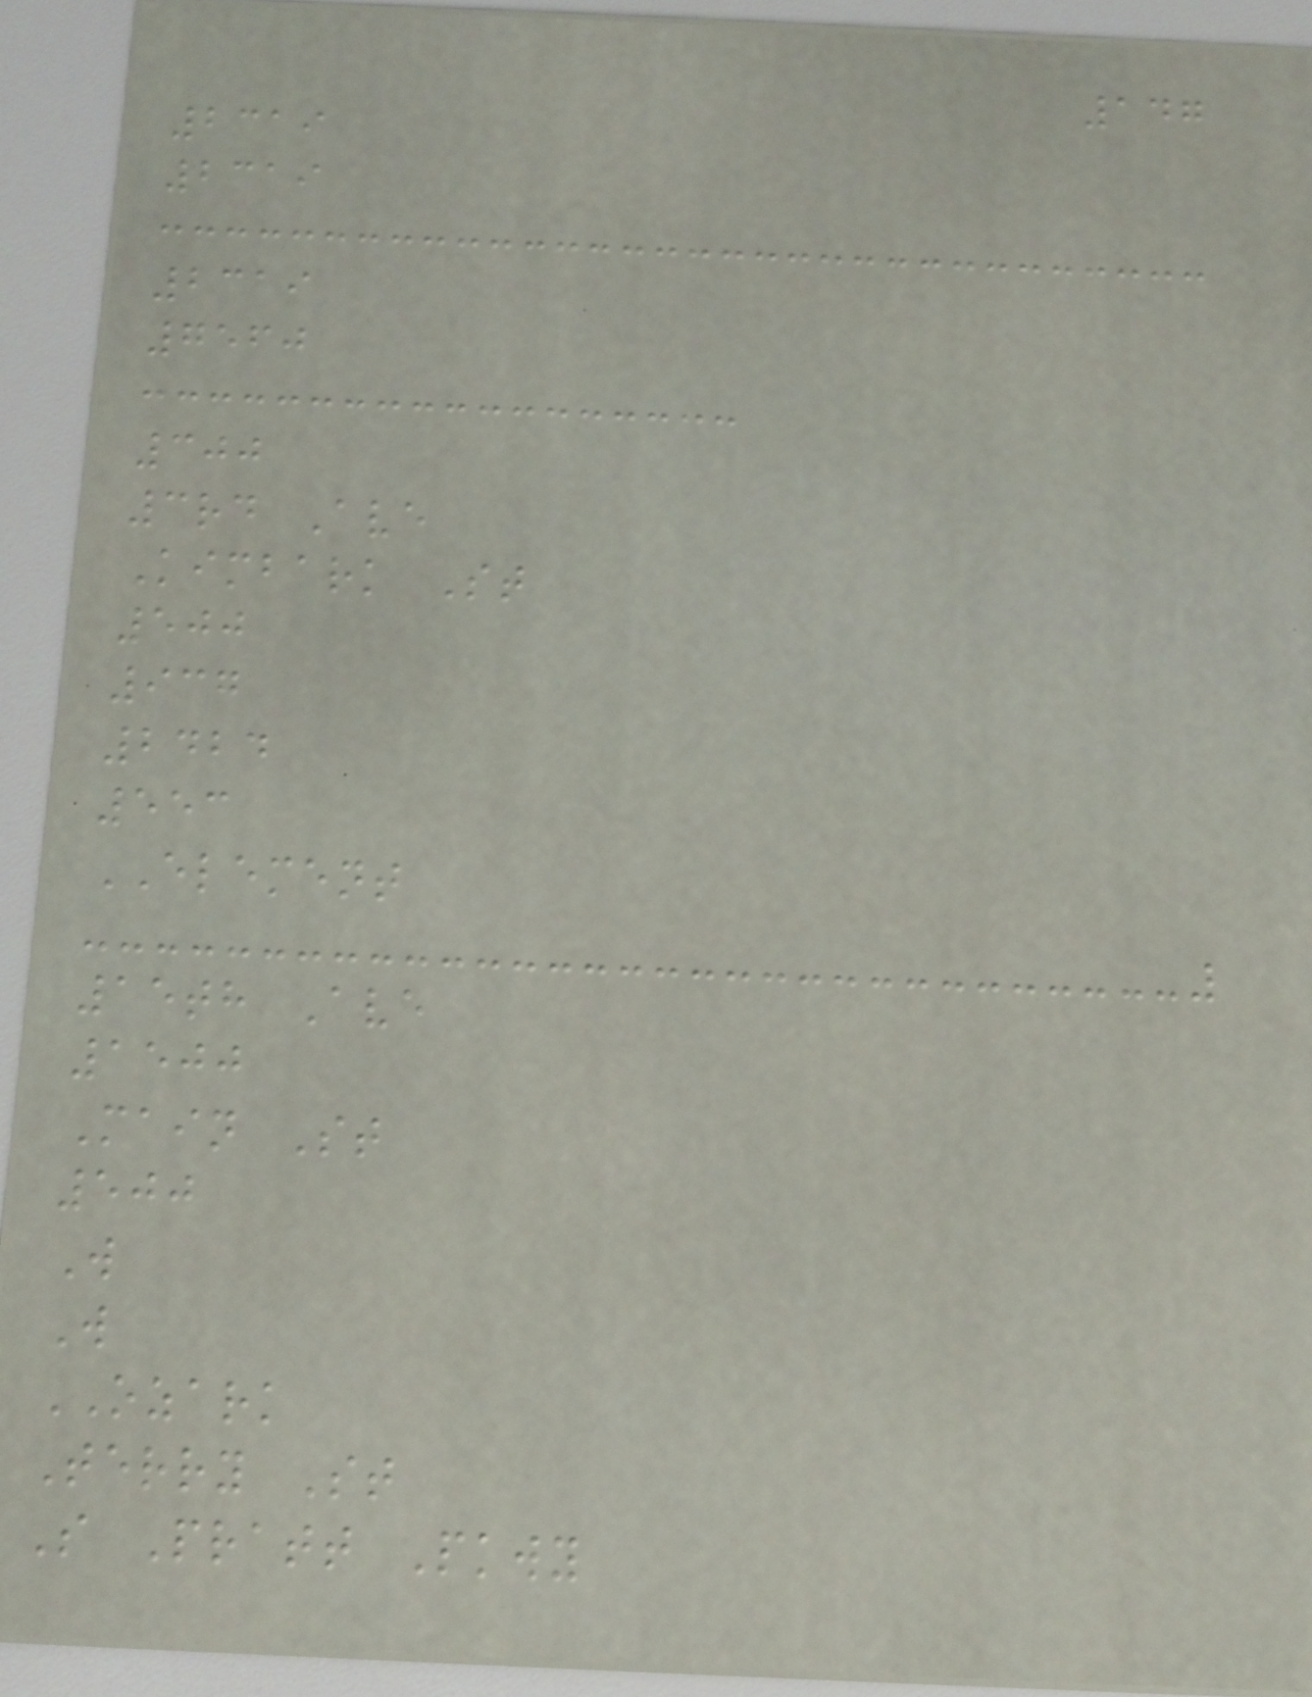147
2319
2319
2319
7560
300
3rd Ave
Kimbark St
500
937
2424
553
ELEMENT
15th Ave
1500
Main St
500
W
W
OZARK
Terry St
S Pratt Pkwy
